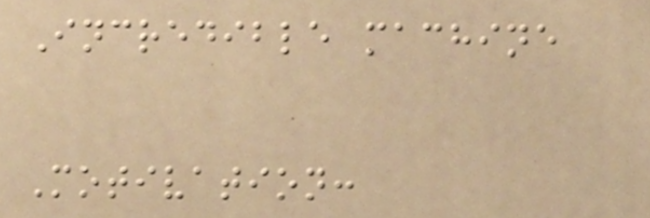Incredible machine
Motivation:
